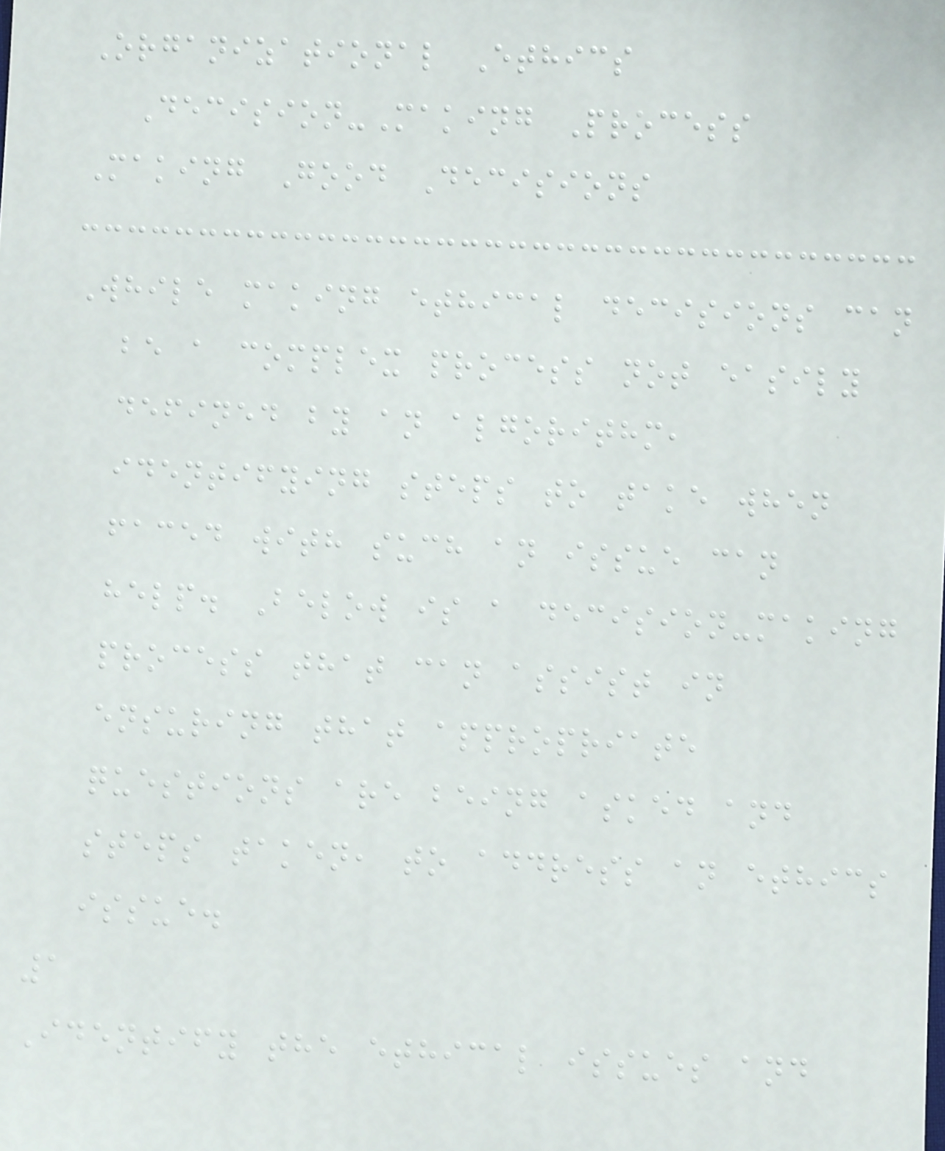Organizational Ethics
Decision-Making Process
Making Good Decisions
While making ethical decisions can
be a complex process not easily
defined by an algorithm,
identifying steps to take when
faced with such an issue can
help. Below is a decision-making
process that can assist in
ensuring that appropriate
questions are being asked and
steps taken, to address an ethics
issue.
1
Identify the ethical issues and
